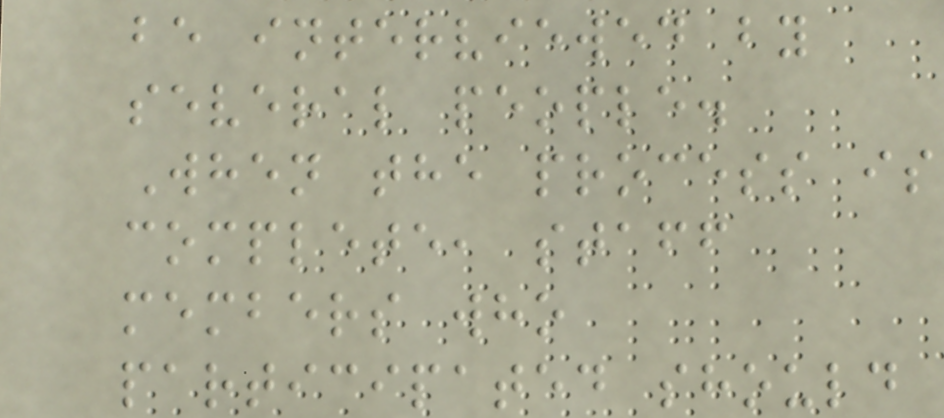be interviewed by
several people.
When the process is
complete, staff
members who
participated should
